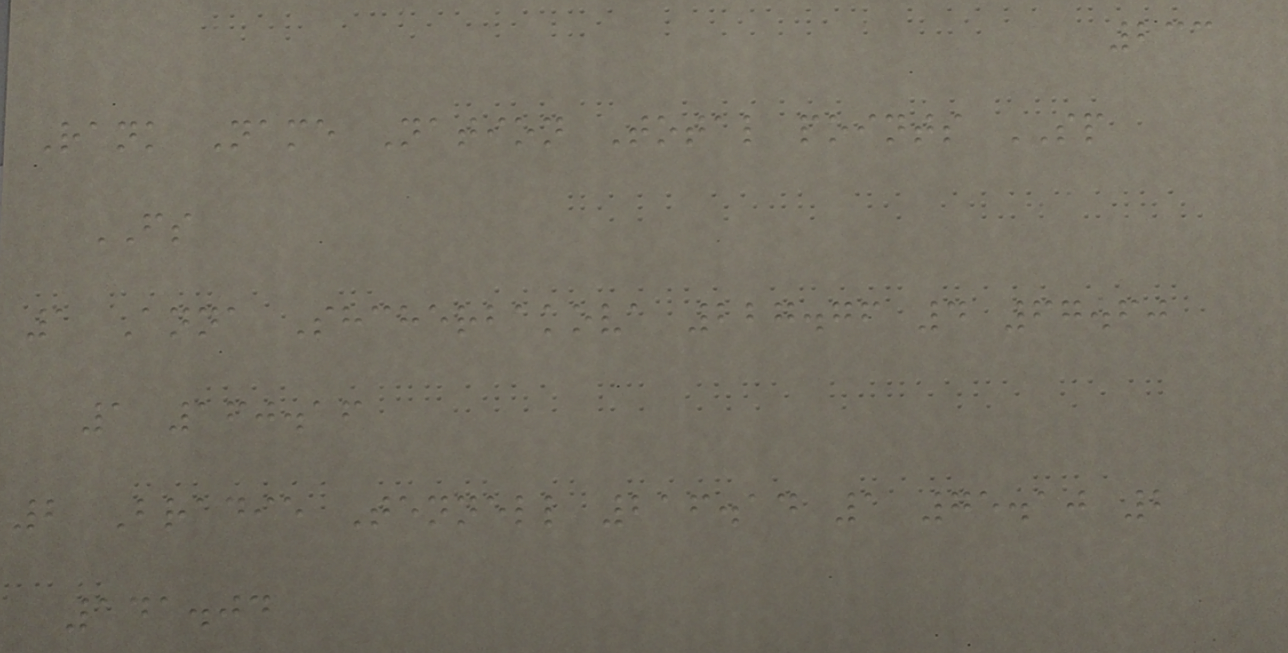233
Rank Name Nation Total points SP
FS
1 Anna Shcherbakova 227.76 4 67.60
1 160.16
2 Bradie Tennell 216.14 1 75.10 2
141.04
